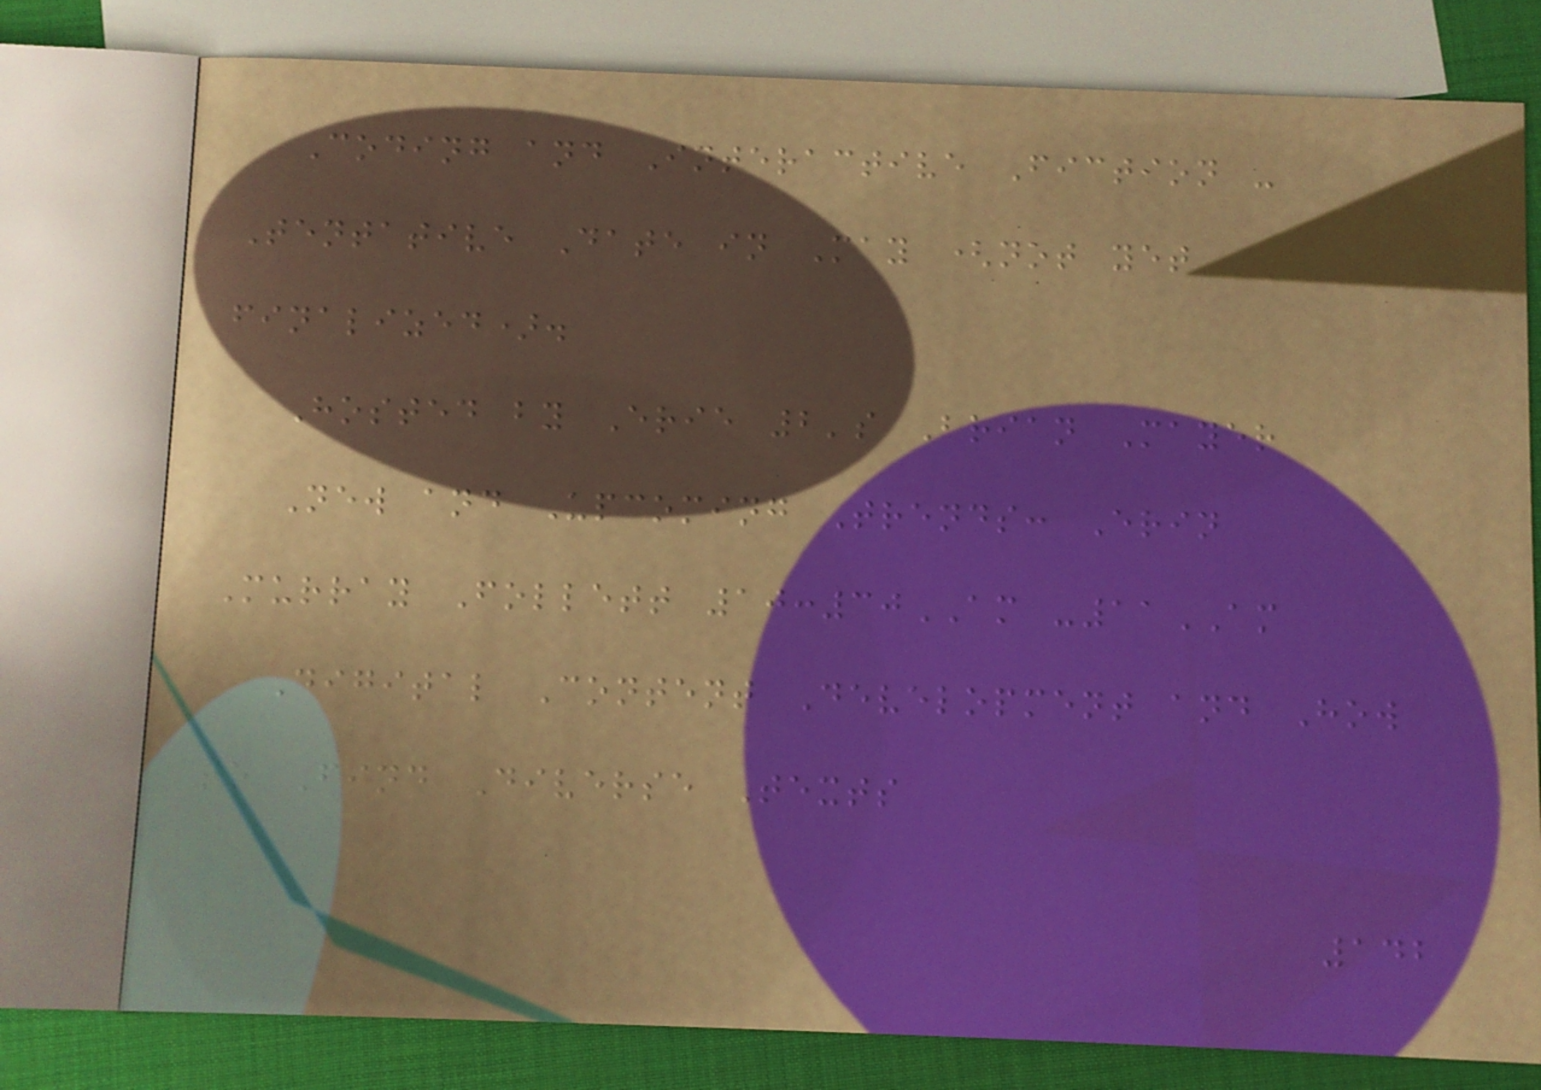Coding and Interactive Fiction -
Tentative Date in May (not yet
finalized).
Hosted by Erie 2's Brian Mayer
New and Upcoming Trends: Erin
Murray Follett 10:30AM -11AM
Digital Content Development and How
to Find Diverse Texts
142
